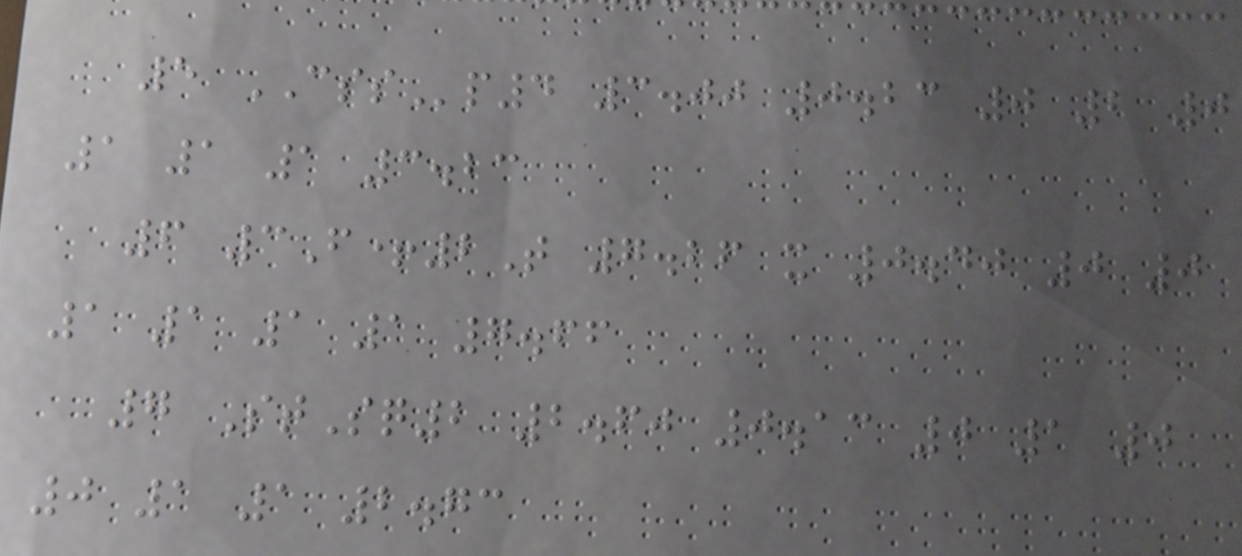5 CSSp4 3.00 0.23 0 2 0
1 1 1 3.23
6 3F+2T 7.26 x 0.40 0 0
1 1 1 1 7.66
7 StSq2 2.60 0.13 0 1 0
0 1 1 2.73
